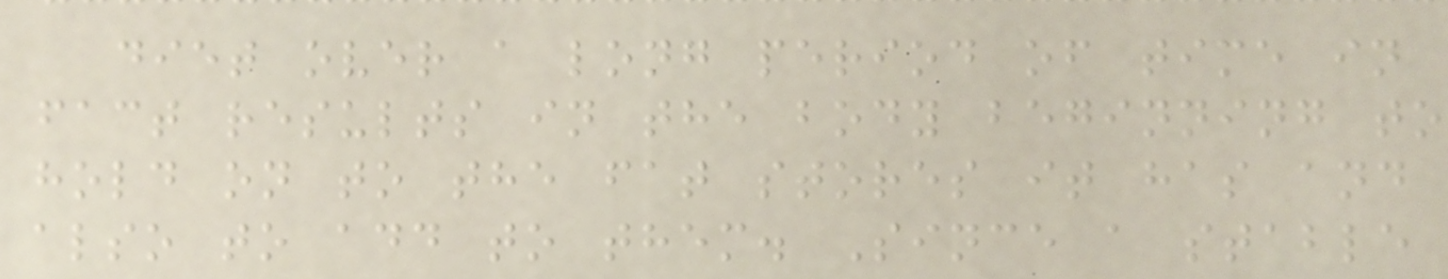diet over a long period of time in
fact results in the body beginning to
hold on to the fat stores it has and
also to add to them. Since a stable
